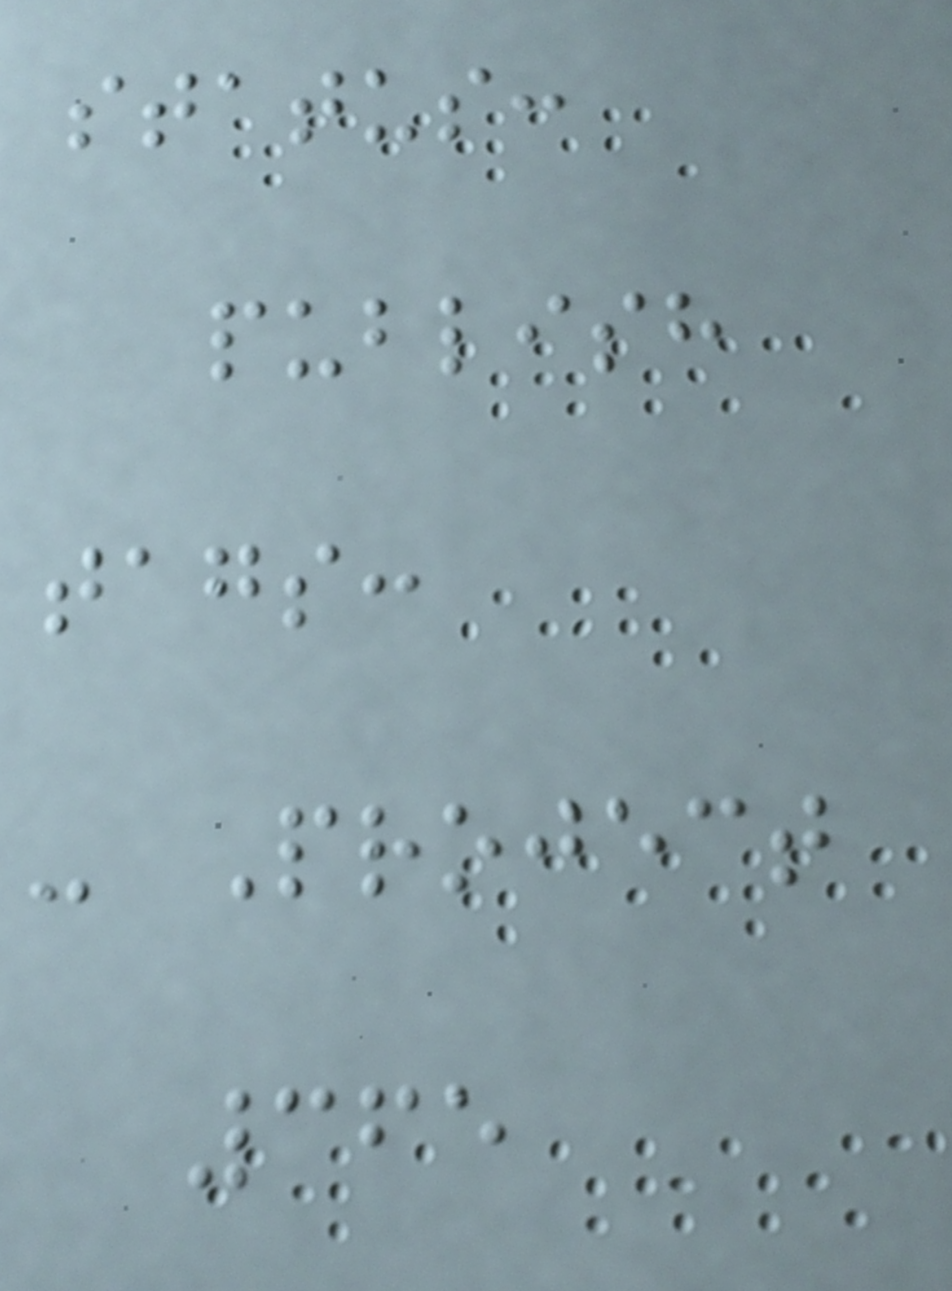status:
publish
tags:
- Project
365
